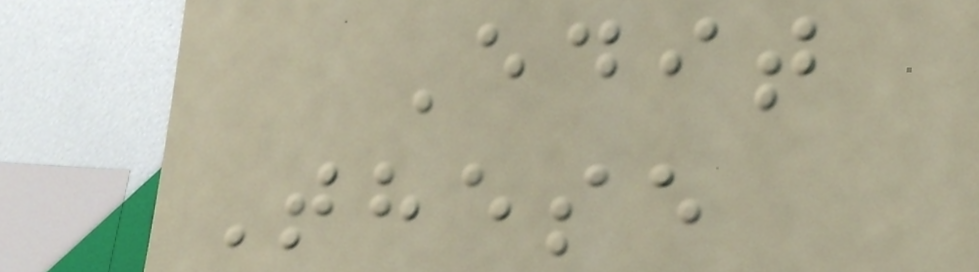Edit
These
